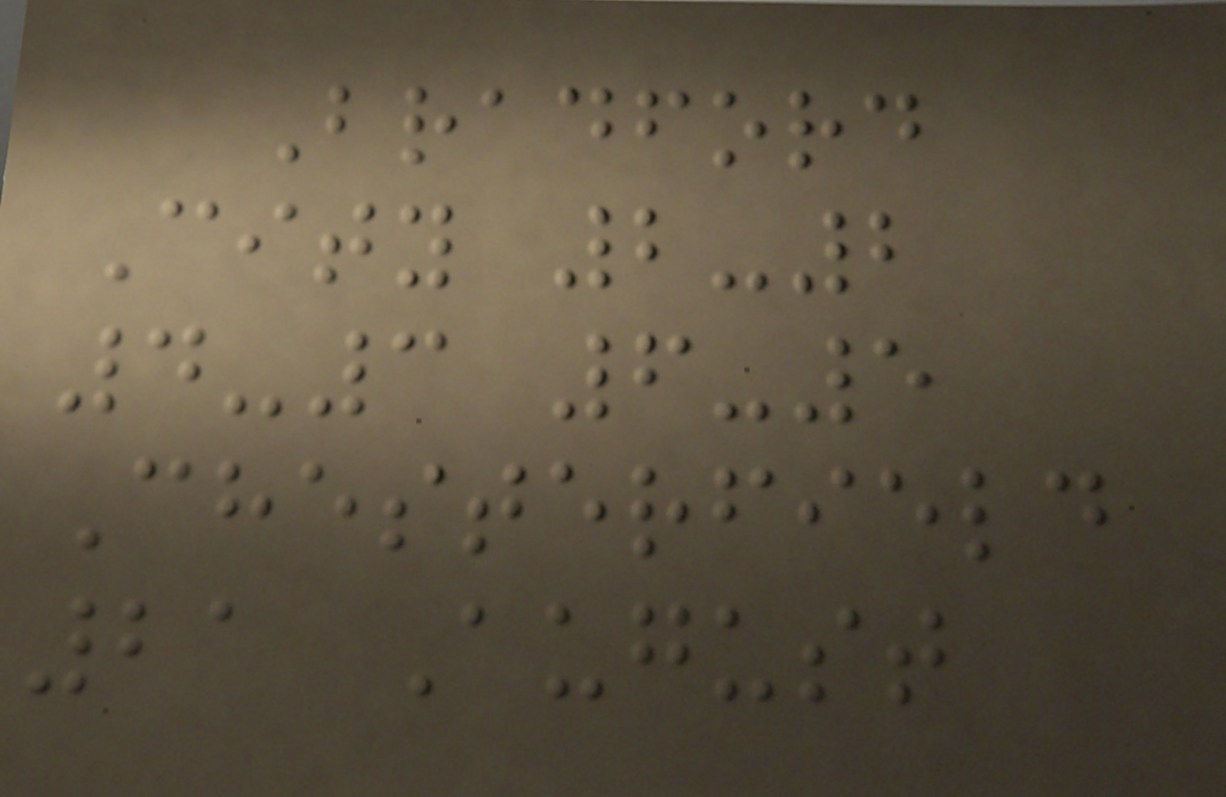Bradford
City 2-2
4-3 6-5
Chesterfield
21 August
